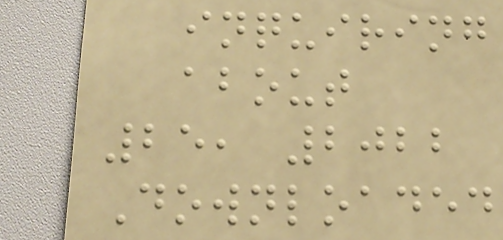inquiring
about
25, 2022
Downloaded
